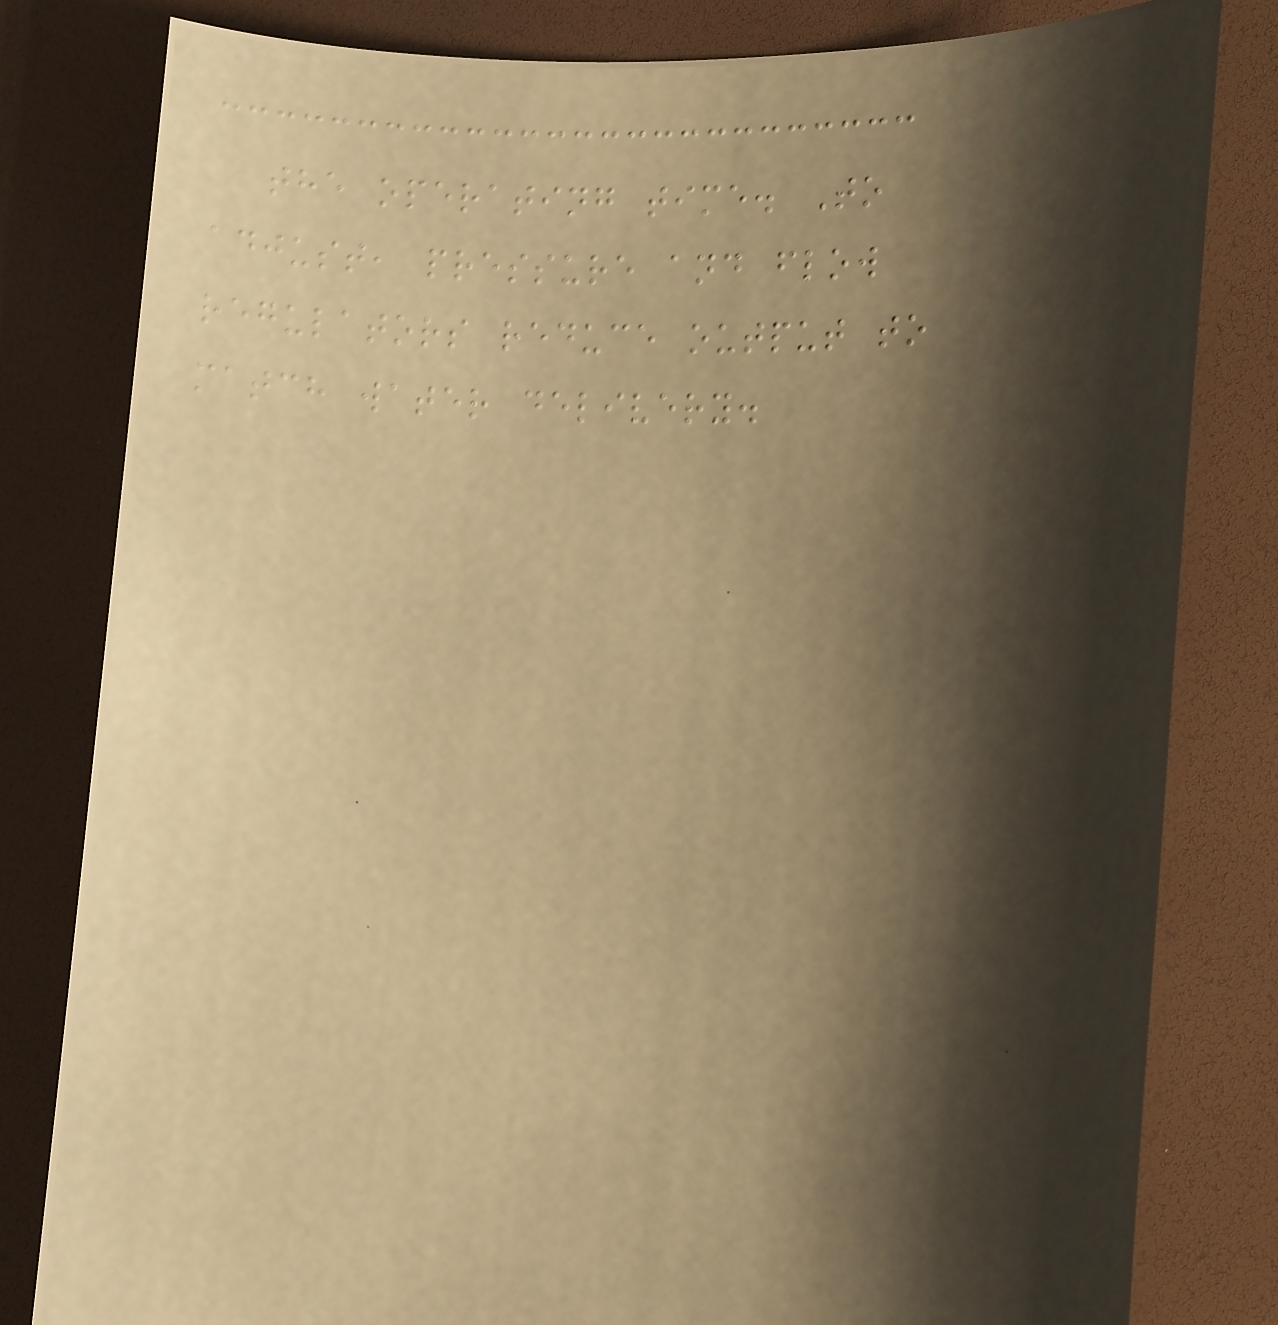the operating time. To
adjust, pressure and flow
regulators reduce output to
match water delivery.
